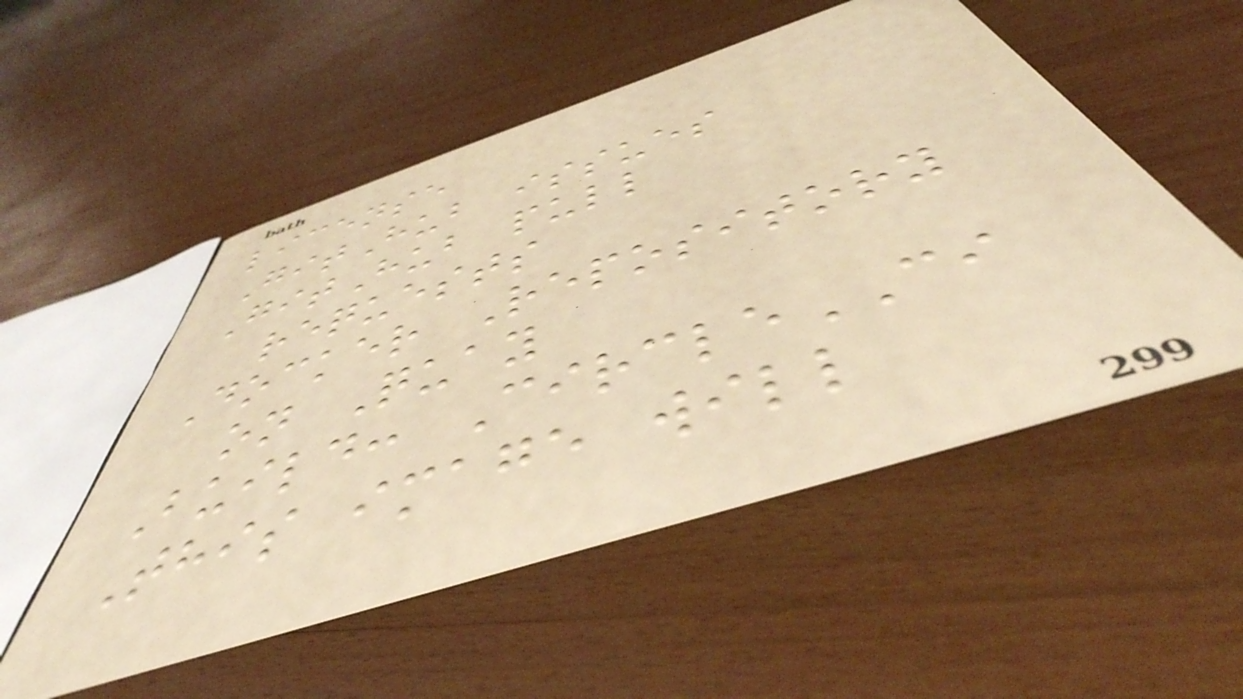license
GitHub issues
GitHub pull
requests
Docker Repository
on Quay
Build: CircleCI
This image will
